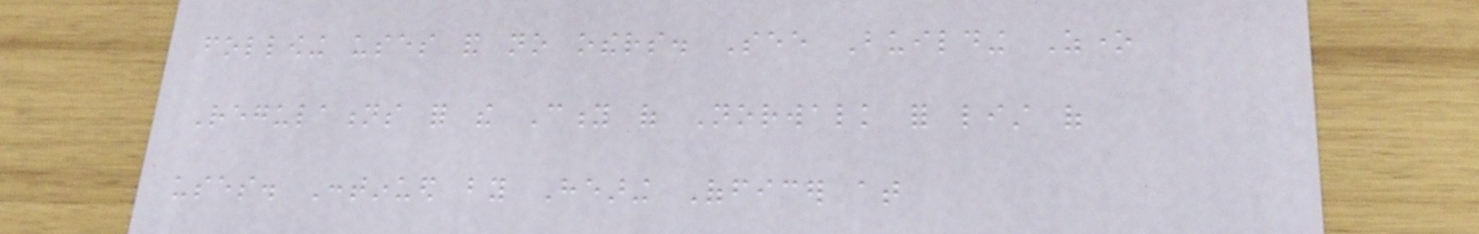following uses and no others. See Building Zone
Regulations for the City of Norwalk for list of
uses. Continued by Hearing Officer at
